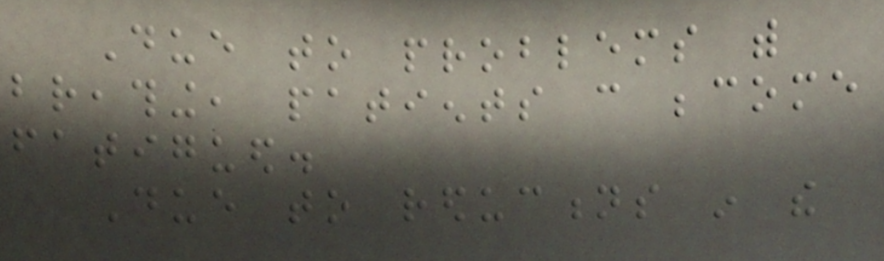Due to problems with
breathing, patients can become
fatigued.
Due to reductions in the
